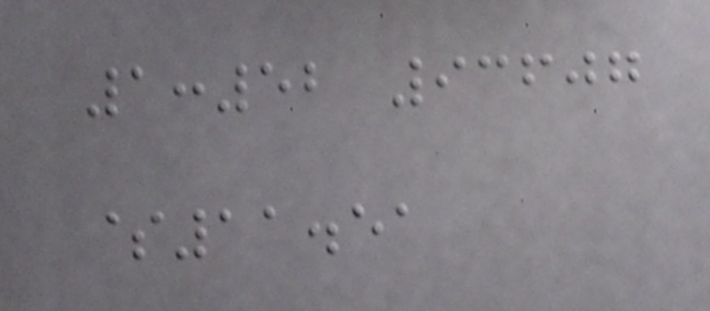1:52 93607
$11.51
